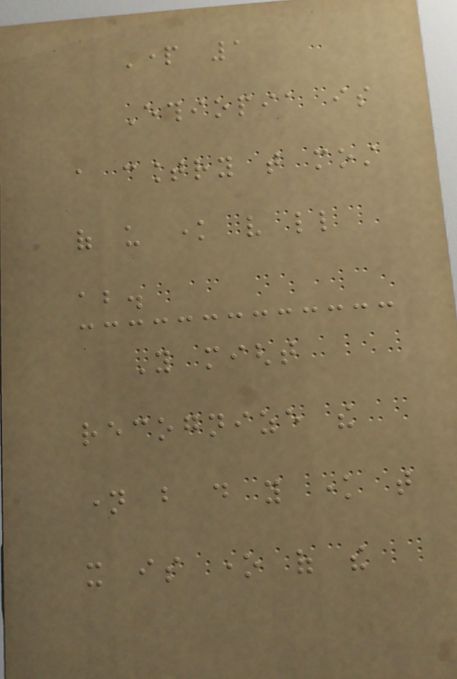Part 1
Ethiopia is
a country that most
of us know very little
about.
You might
recognize the
name but do you know that
it is one of the
